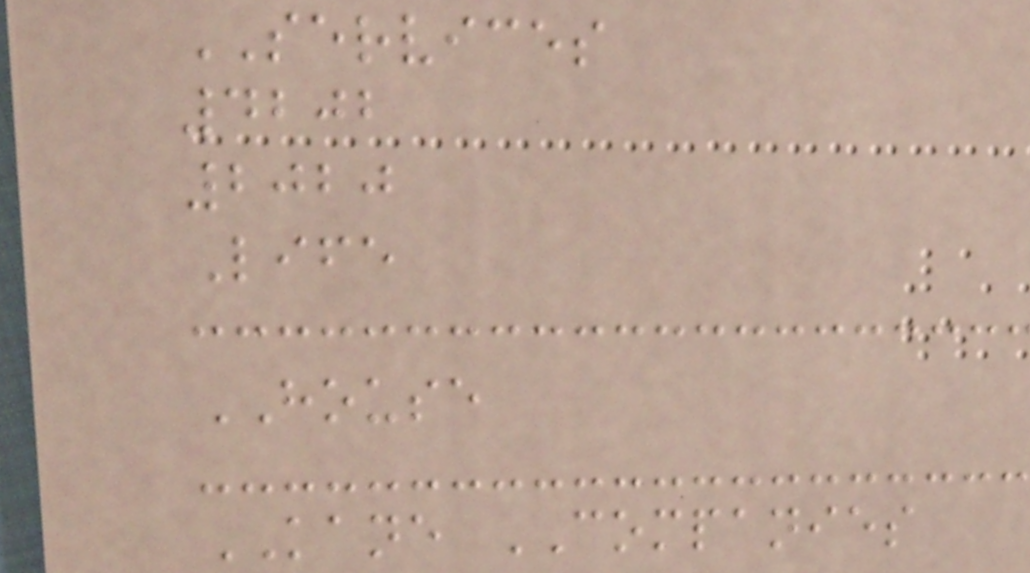SERVICES
4202
2020
Life
HOUSE
KANE COMPANIES
